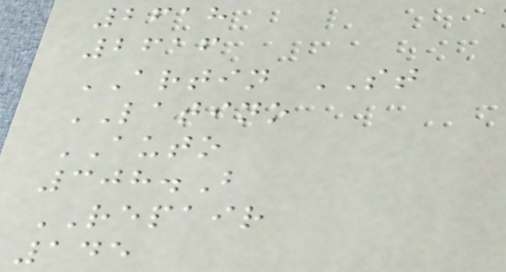2618
2616
ARTIN ST
LATINO
AUTO
308.B
REPAIR
145
